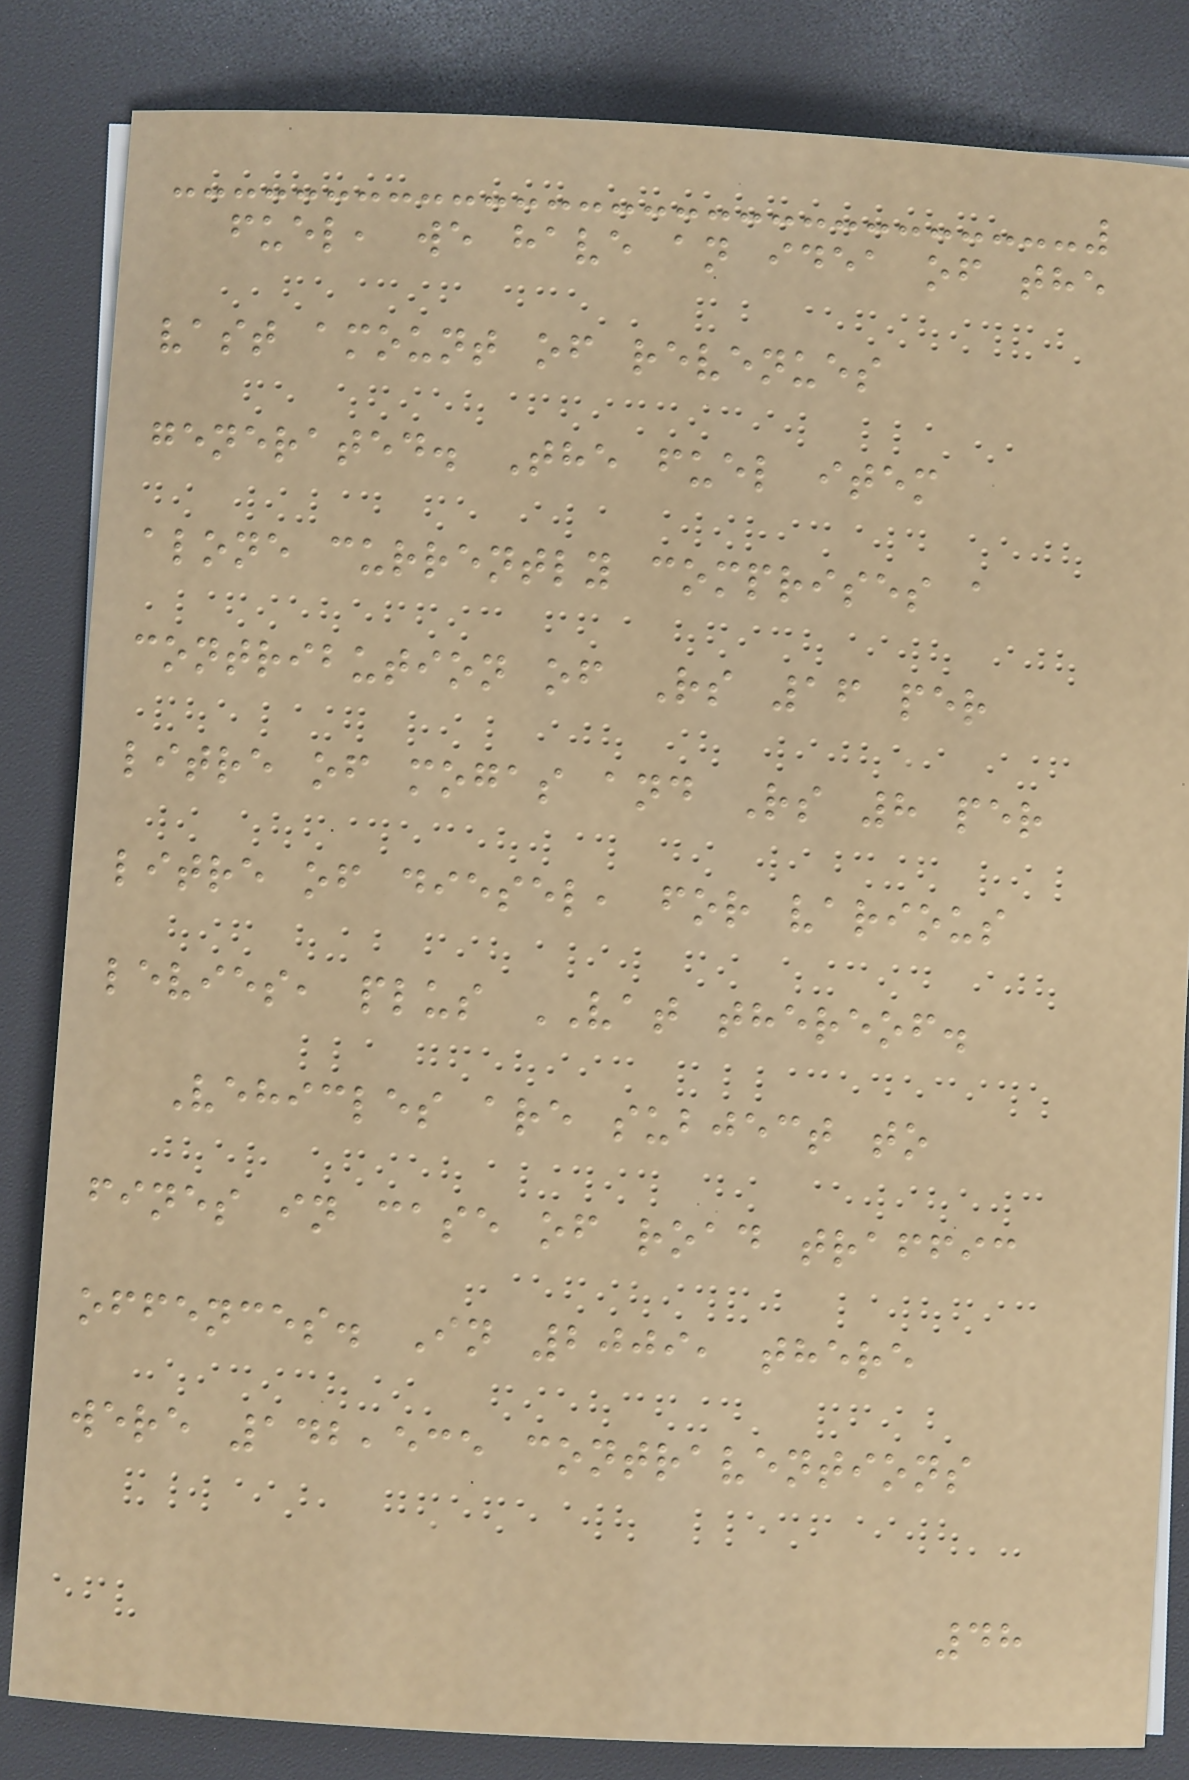fuel, we have an idea of the
vast amount of revenues
generated. The fuel item
alone currently comprises a
contribution of Rs 16 per
litre of mogas and Rs 8 per
litre of diesel, for various
levies, plus VAT thereof.
Vehicles are subject to
fines in case of road traffic
offences. In 2009, there
were 142,535 contraventions
48
